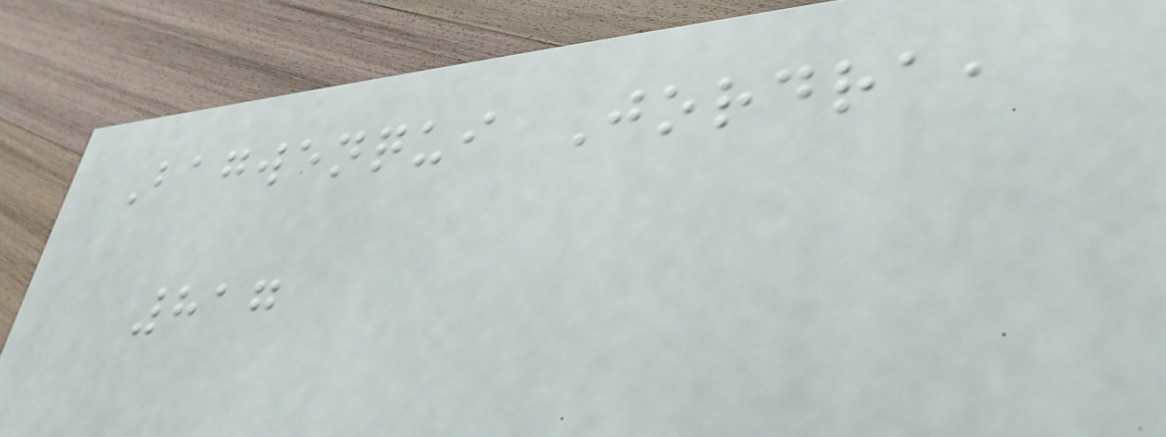Bagwenqui Jordra,
817
